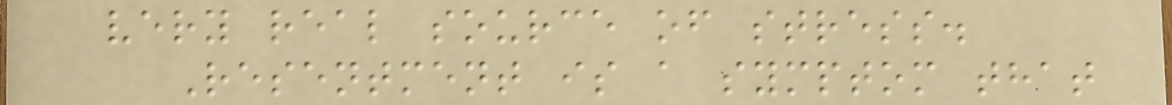very real source of stress.
Resentment is a symptom that
